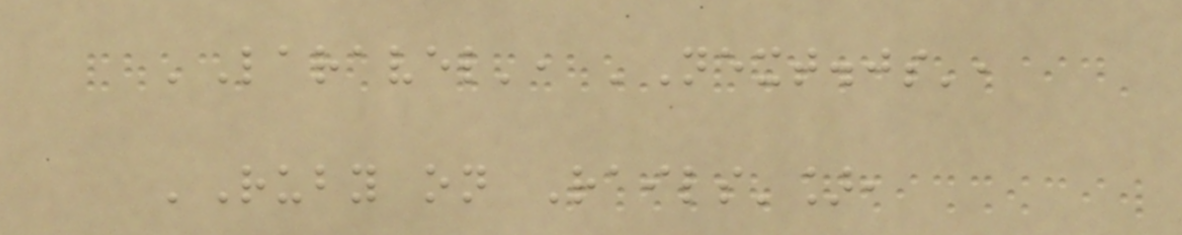'Laravel', 'Next.js',
'Ruby on Rails'],
